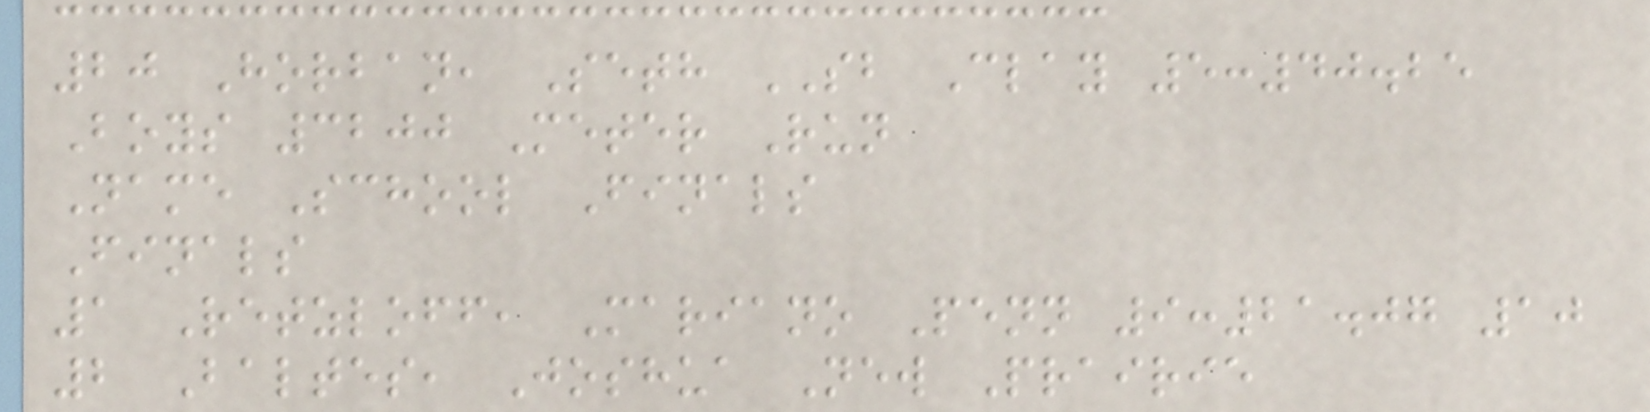20 Horban, Seth SB Clay 5:40.25
Boys 3200 Meter Run
Name School Finals
Finals
1 Retzloff, Mariano Penn 9:21.07 10
2 Baltes, Joshua New Prairie
